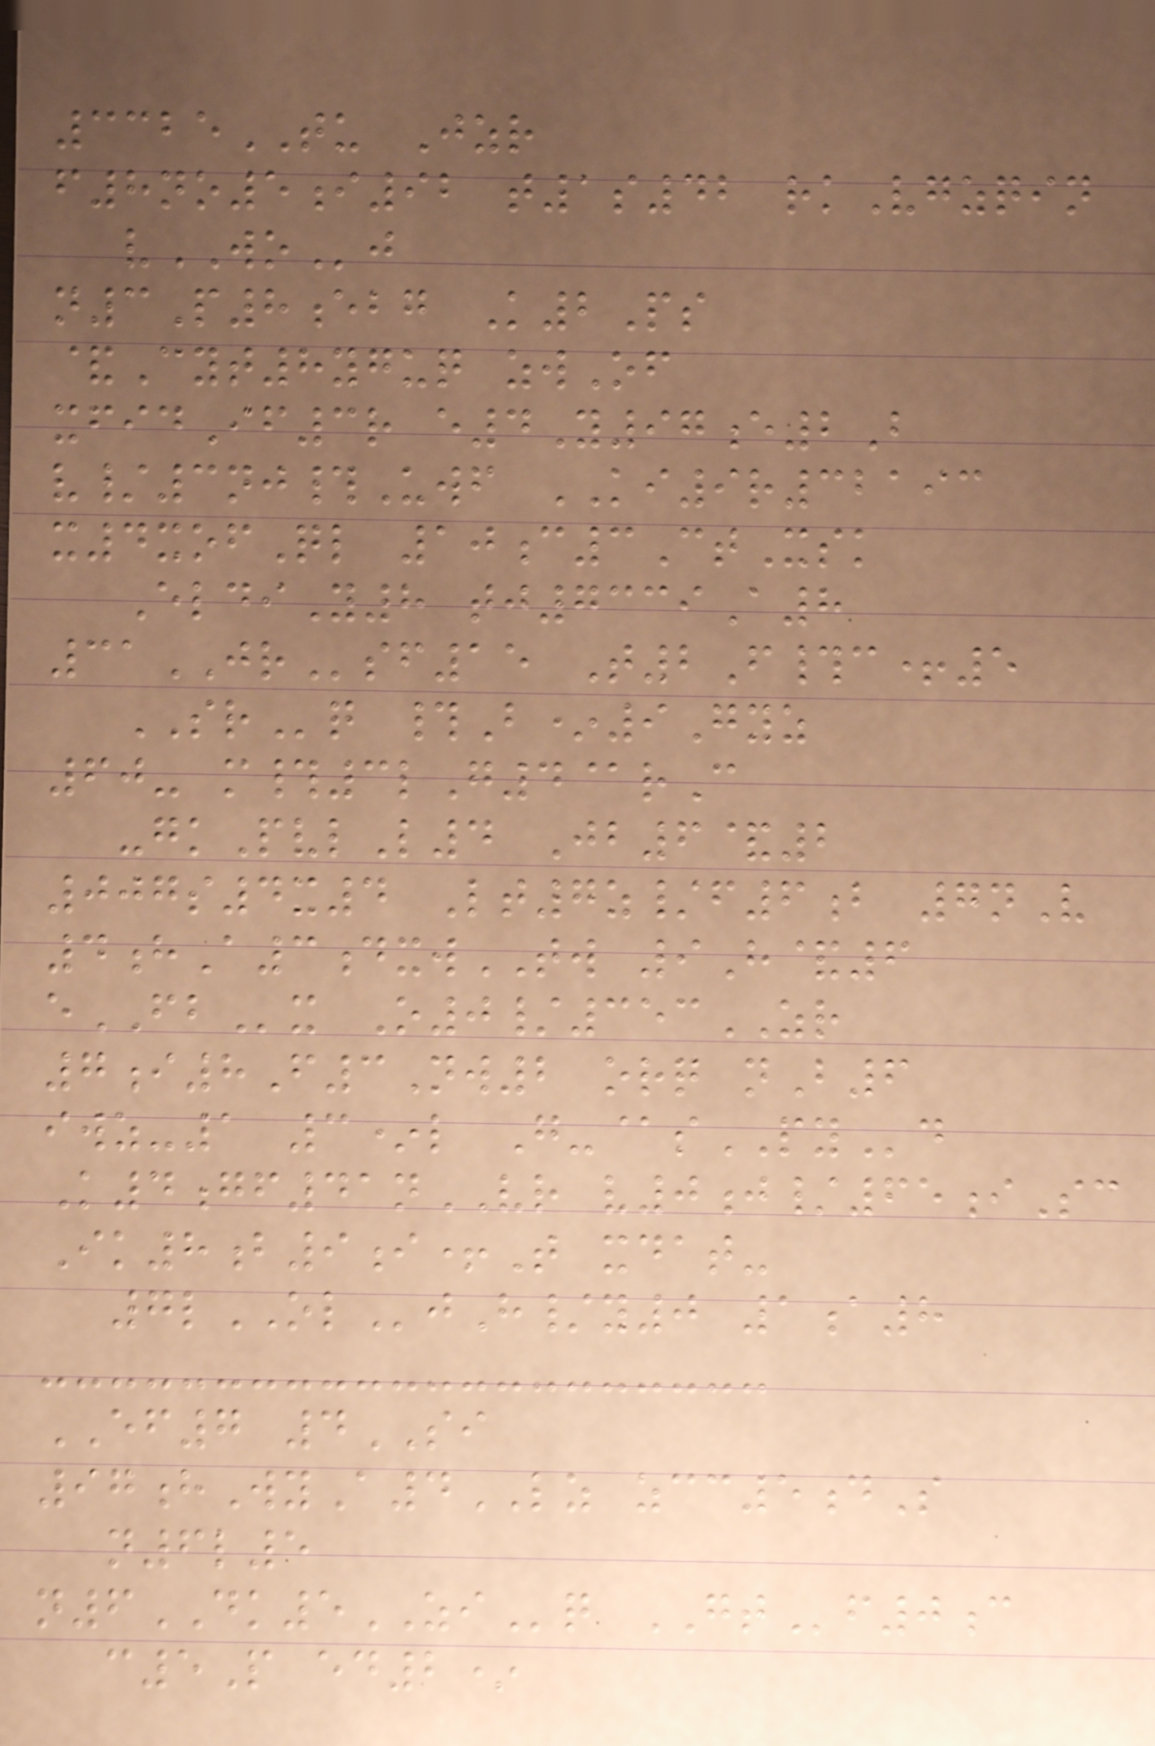3325TU Jzr
f8no5i92 t1s42 rkVgzqin
vWOj
n3P8ebg K2Ps
&Cyt8yguq zwOf
xfidIf3r e4Y97e2B
v/3nj#Uwf KI9r32193
x4xofQl 10c3CtXsk
EldiY8 tj7339A8
31JRsf15 T2F#c+5
SRq #B*9Gyz
60- m#3lG4@rC
-gkPvlL4 Jb6&2
007s4x4 Lt7z/f6b 7nV
4hA3dxwTW 9H&6
eFBx O0/353ZR
7i8F3Nw2 orq nB6
iwz-1 3*l G-@sPYd
K4gf41nVR v0j/65iSc
Ik8b9i+T xdat-
7lOLjH/y0 1a8
EF7 4SI
97hWyA4LZ zcc5dS
n6l5
n6DK5ZIq GTf0c
c5P ed2*
